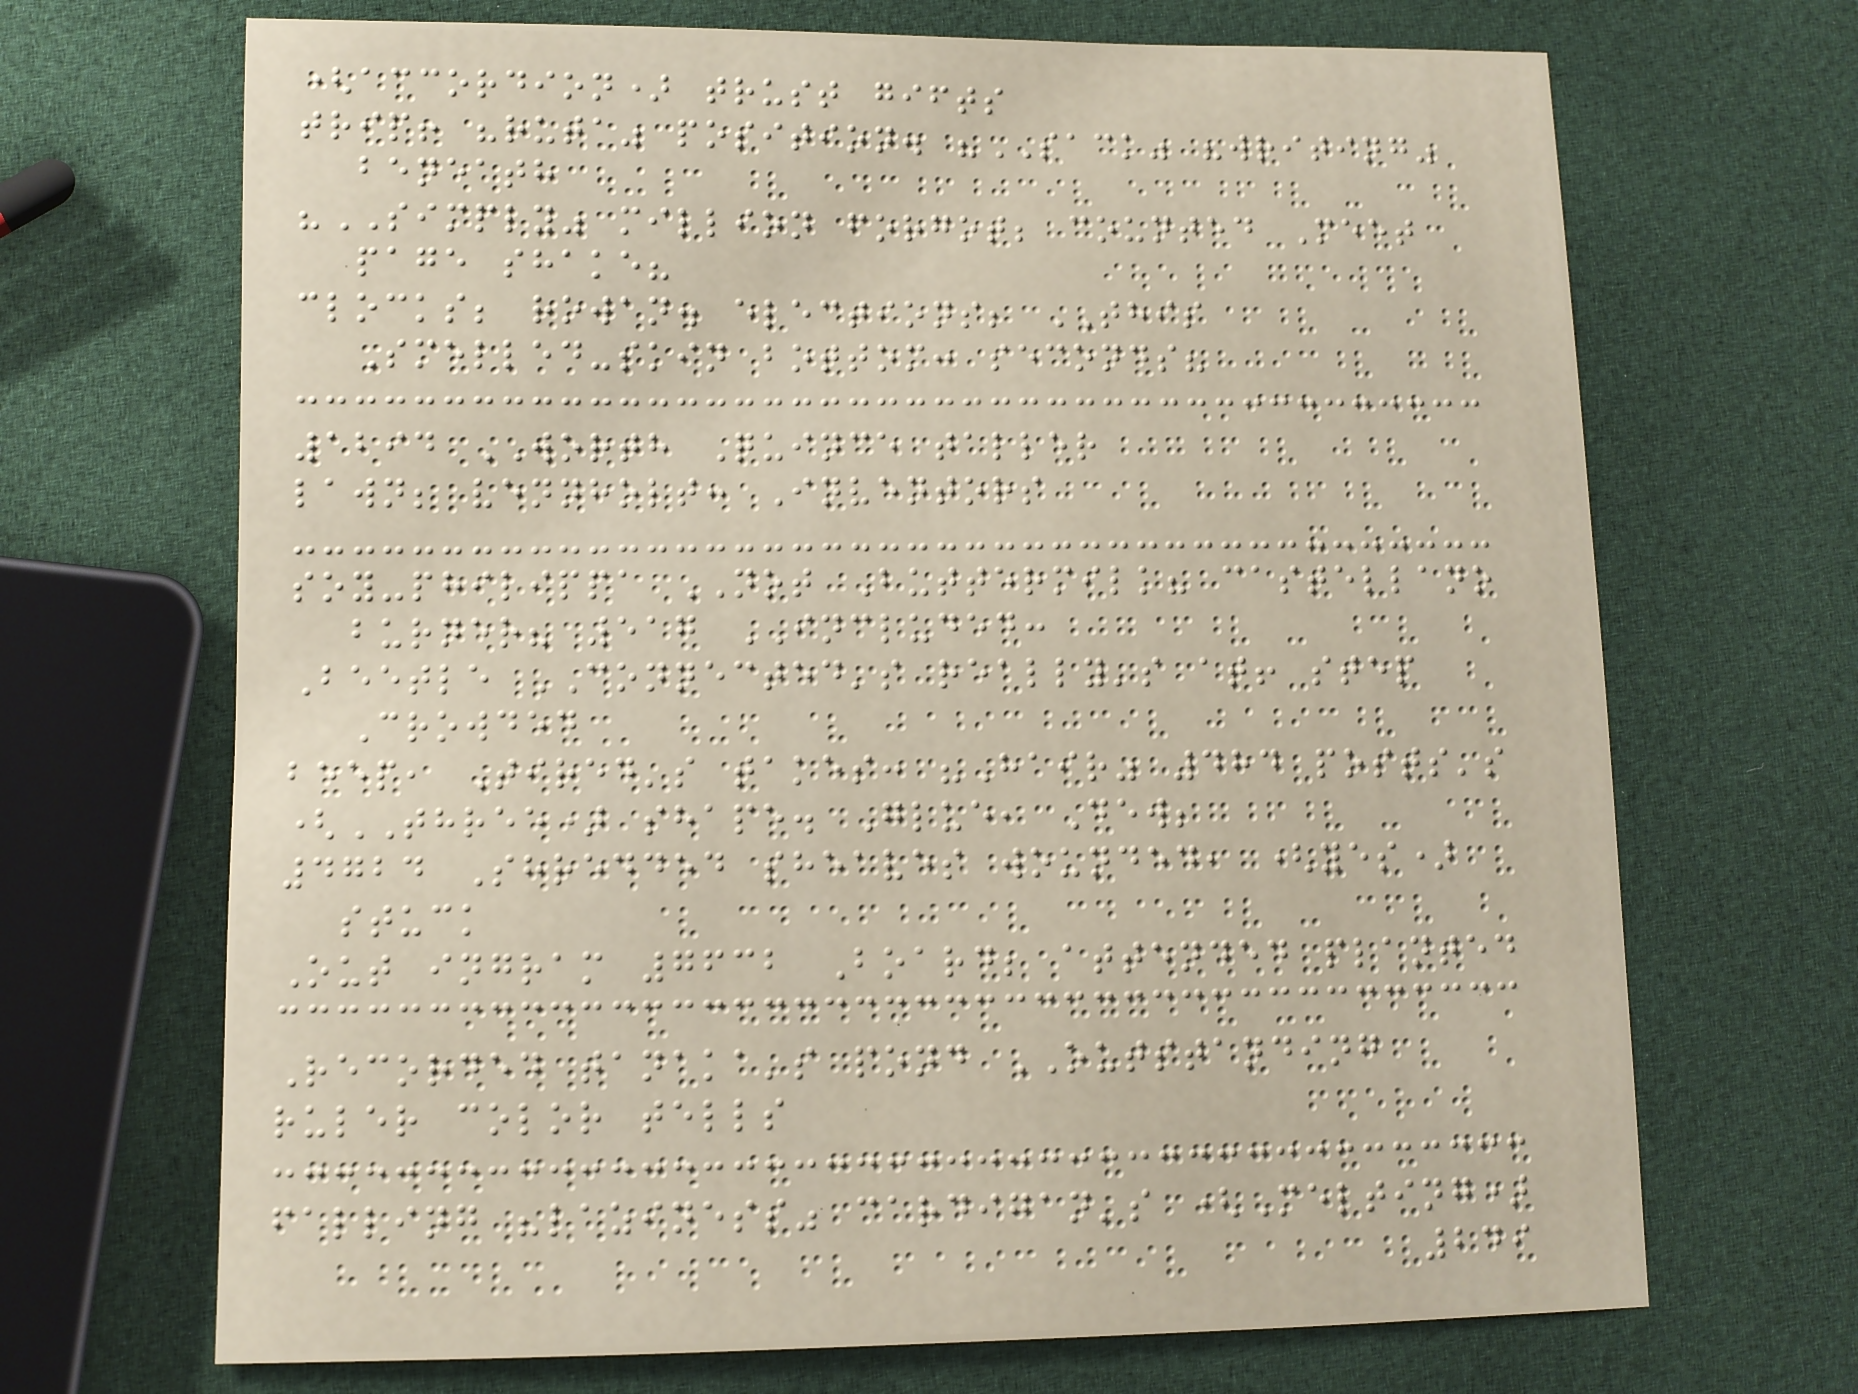(accordion) trust gifts
trip! "ruta" position. "SACK" "writing"
beneath
"SIMPLY" million forgot; counted Meet
page shake?
clocks; rowan. elections; THIS
Smelled-skin bottom: seconds?
1294 WORTH Quince taller
lawn; vennholt: Inventors
soy-philippa NOT Buttermilk? castellano
burner? 517 INCLUDED:
Beetle CONNECTED's really's at! step
Crowded
beep, Tired's takes: "Hair" 484 posts's
(THREE) shape. Glue, Dew;
4724 Shredded sheaves wounded, (yes)
stuck
Out ingram 7632 Board; attended planted
Recorded tanaka's pond OUTSTANDING
ruler color tells
falling "laziness" cardigan's (Melting)
249
